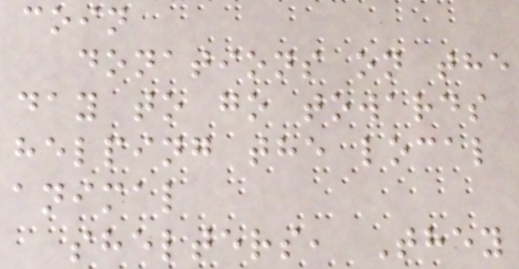coin
donations on the
day to go towards
helping the local
animal
shelters, They
